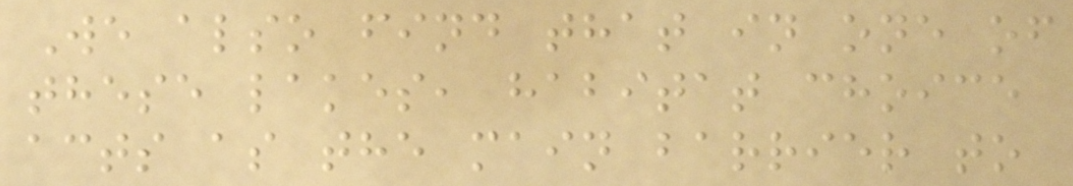We also find that in one of
these lakes, habitat choice
acts as the main barrier to
